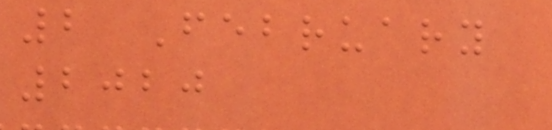2 February
2020
